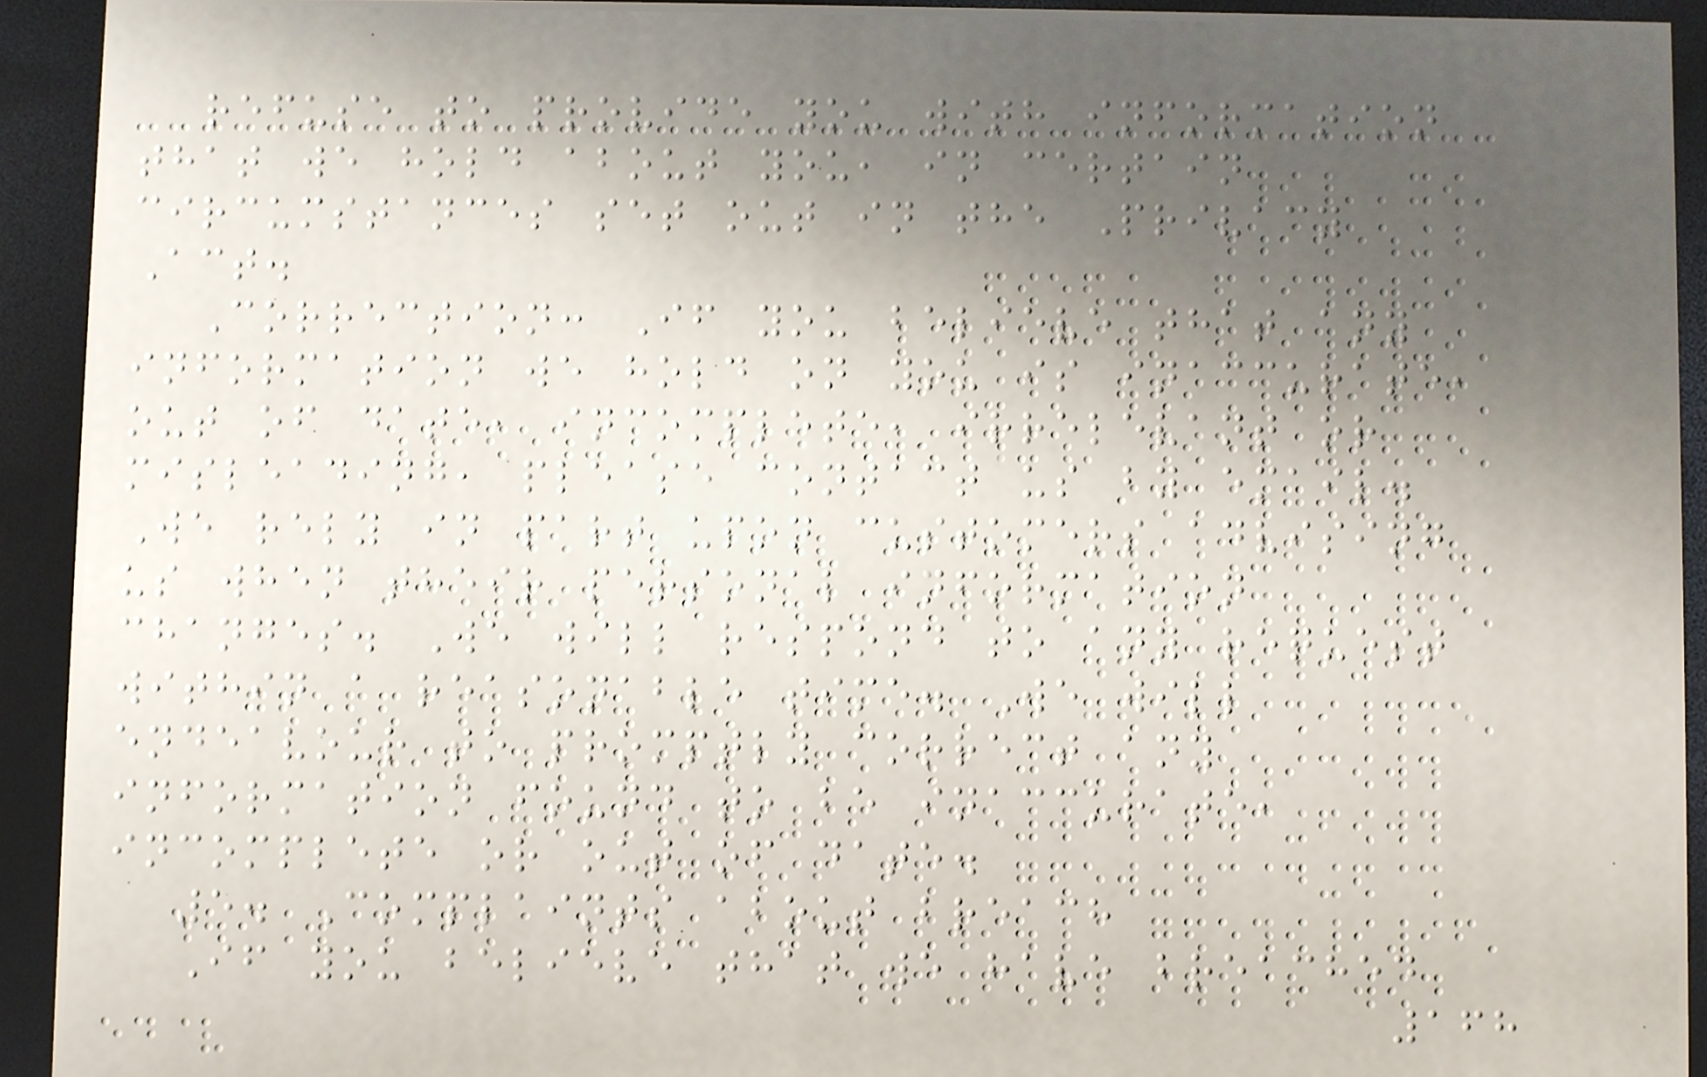refuse to provide you with information
that we hold about you, in certain
circumstances set out in the Privacy
Act.
Correction: If you believe that any
information we hold on you is inaccurate,
out of date, incomplete, irrelevant or
misleading, please contact us by email.
We rely in part upon customers advising
us when their personal information
changes. We will respond to any request
within a reasonable time. We will
endeavour to promptly correct any
information found to be inaccurate,
incomplete or out of date.
5. Complaints about breach
If you believe that we have breached
168
